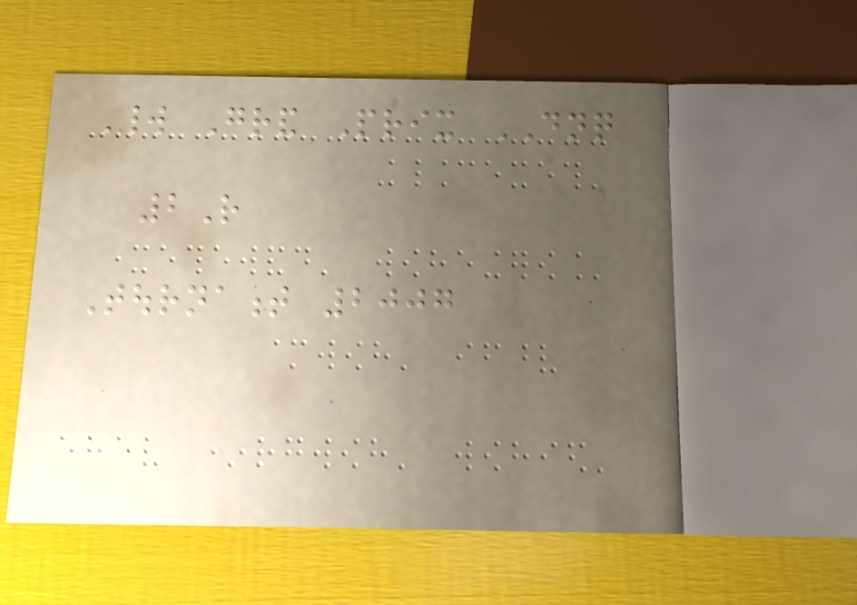World Grand Prix DNQ
2R
Tournament 2007
